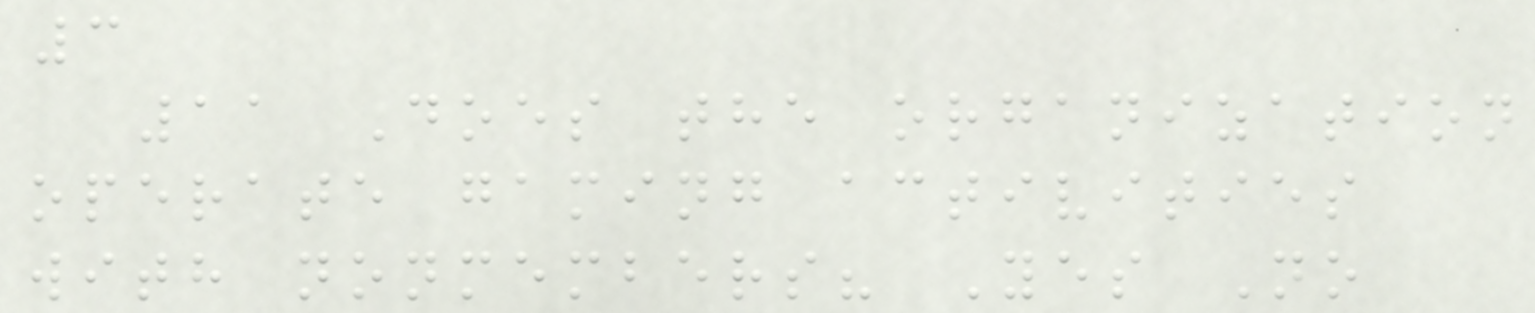3
11 Does the organization
operate gaming activities
with nonmembers? Yes No
